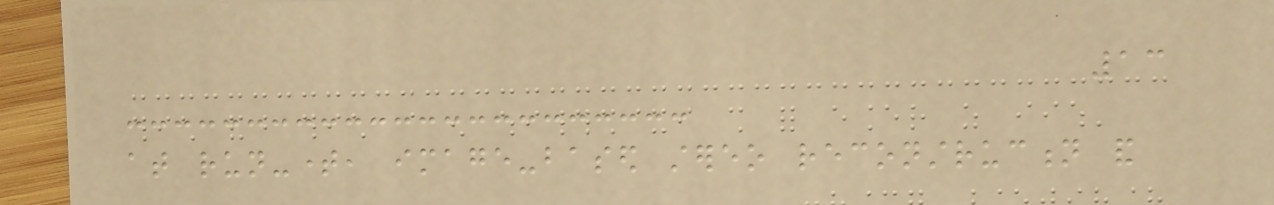13
at run-time, image-based stereo reconstruction and
